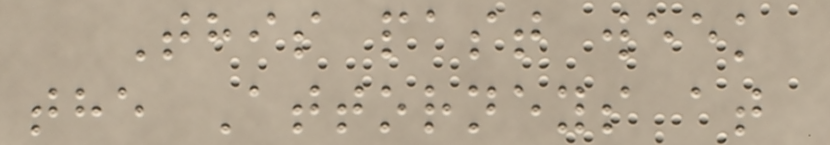This past week
the Attorneys at
